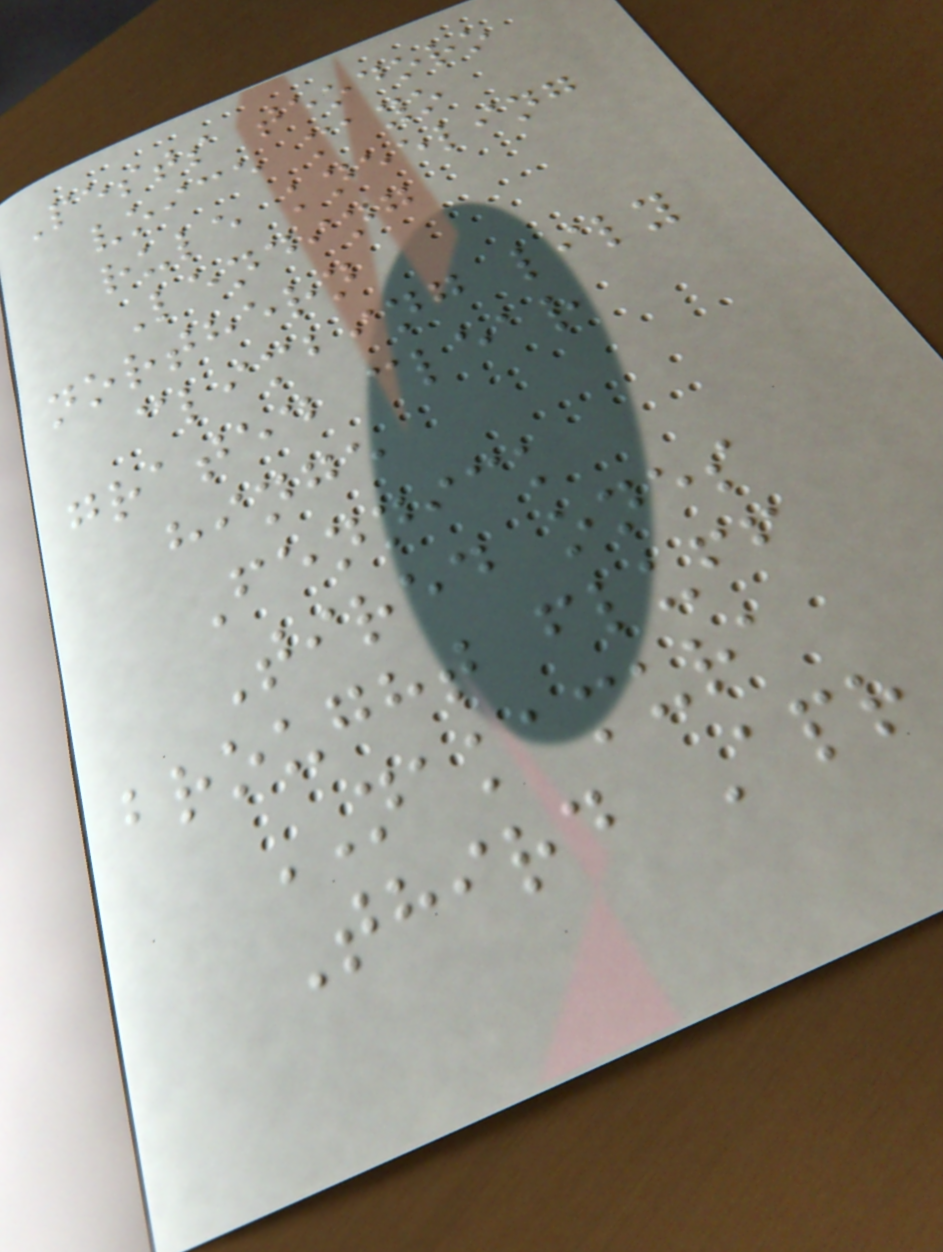Pests teodoro
voice mayo
rule kneeling
Lending
northern
climbing lily
grated clear
hinge
Fennick
Tired ones
brought fluff
NAKAMURA
Third Apr
